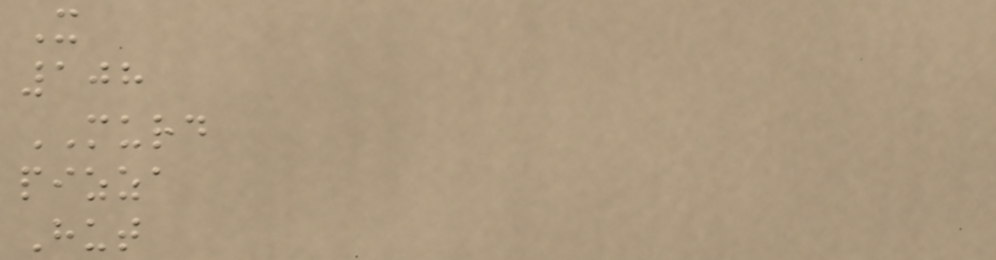X
108
MURD
pizza
Hut
